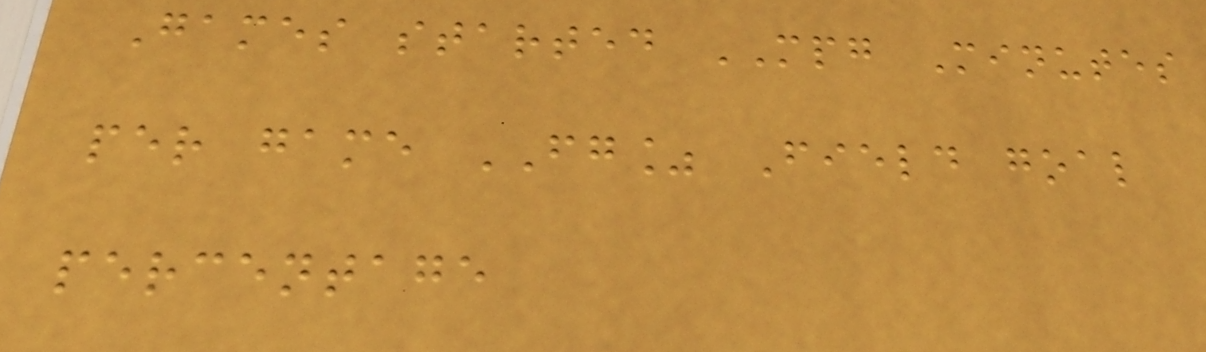Games started MPG Minutes
per game FG% Field goal
percentage
